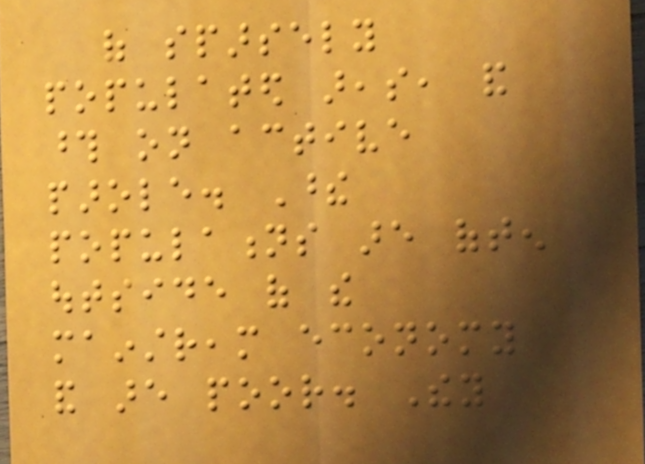of sparsely
populated areas, and
those on active
parole. These
populations are often
outside of the
mainstream economy
and are poor. They
